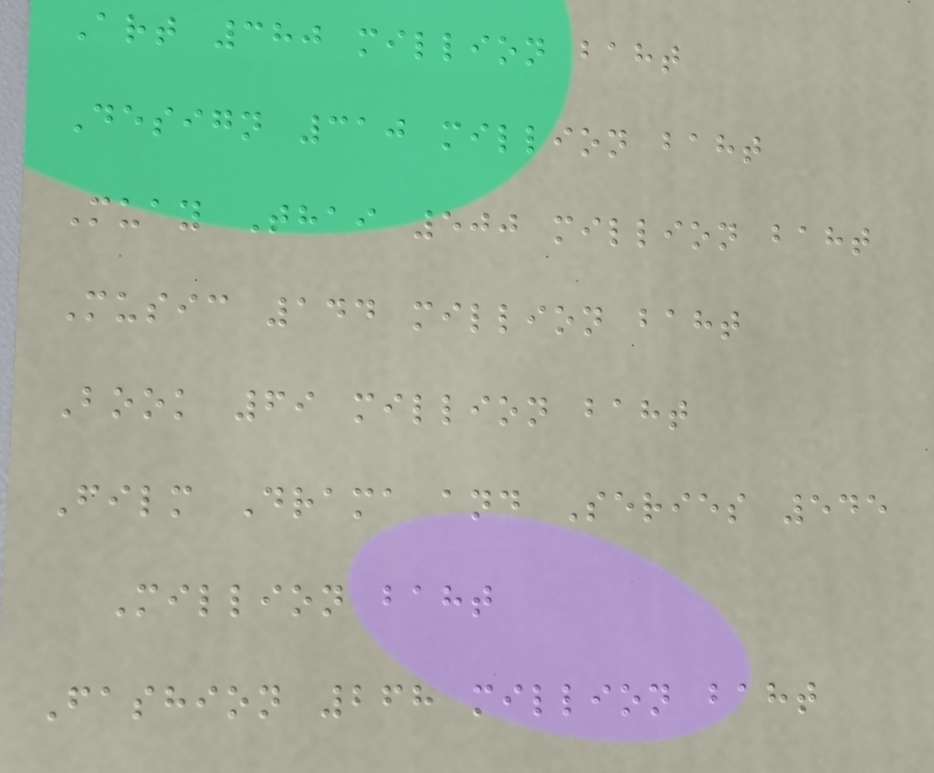Art 380 million baht
Design 310 million baht
Muay Thai 500 million baht
Music 144 million baht
Book 69 million baht
Film Drama and Series 545
Million baht
Fashion 268 million baht
